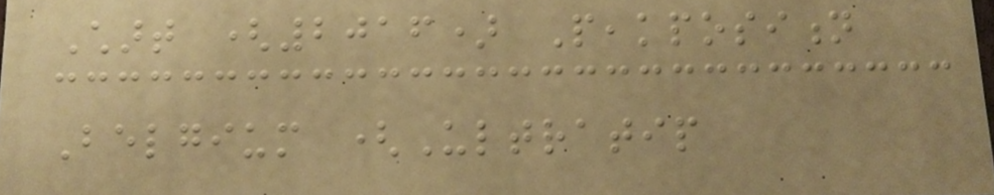Chart (2016) Peakposition
Belgium (Ultratip
